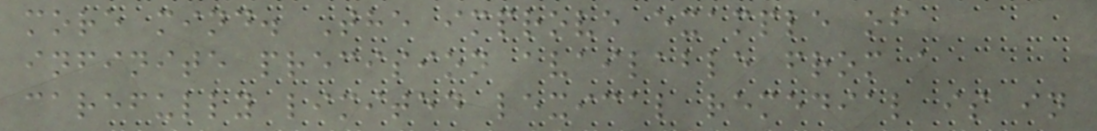more mind. The improve example of
infinite precision available from a
carefully limited lexical remedial is in
